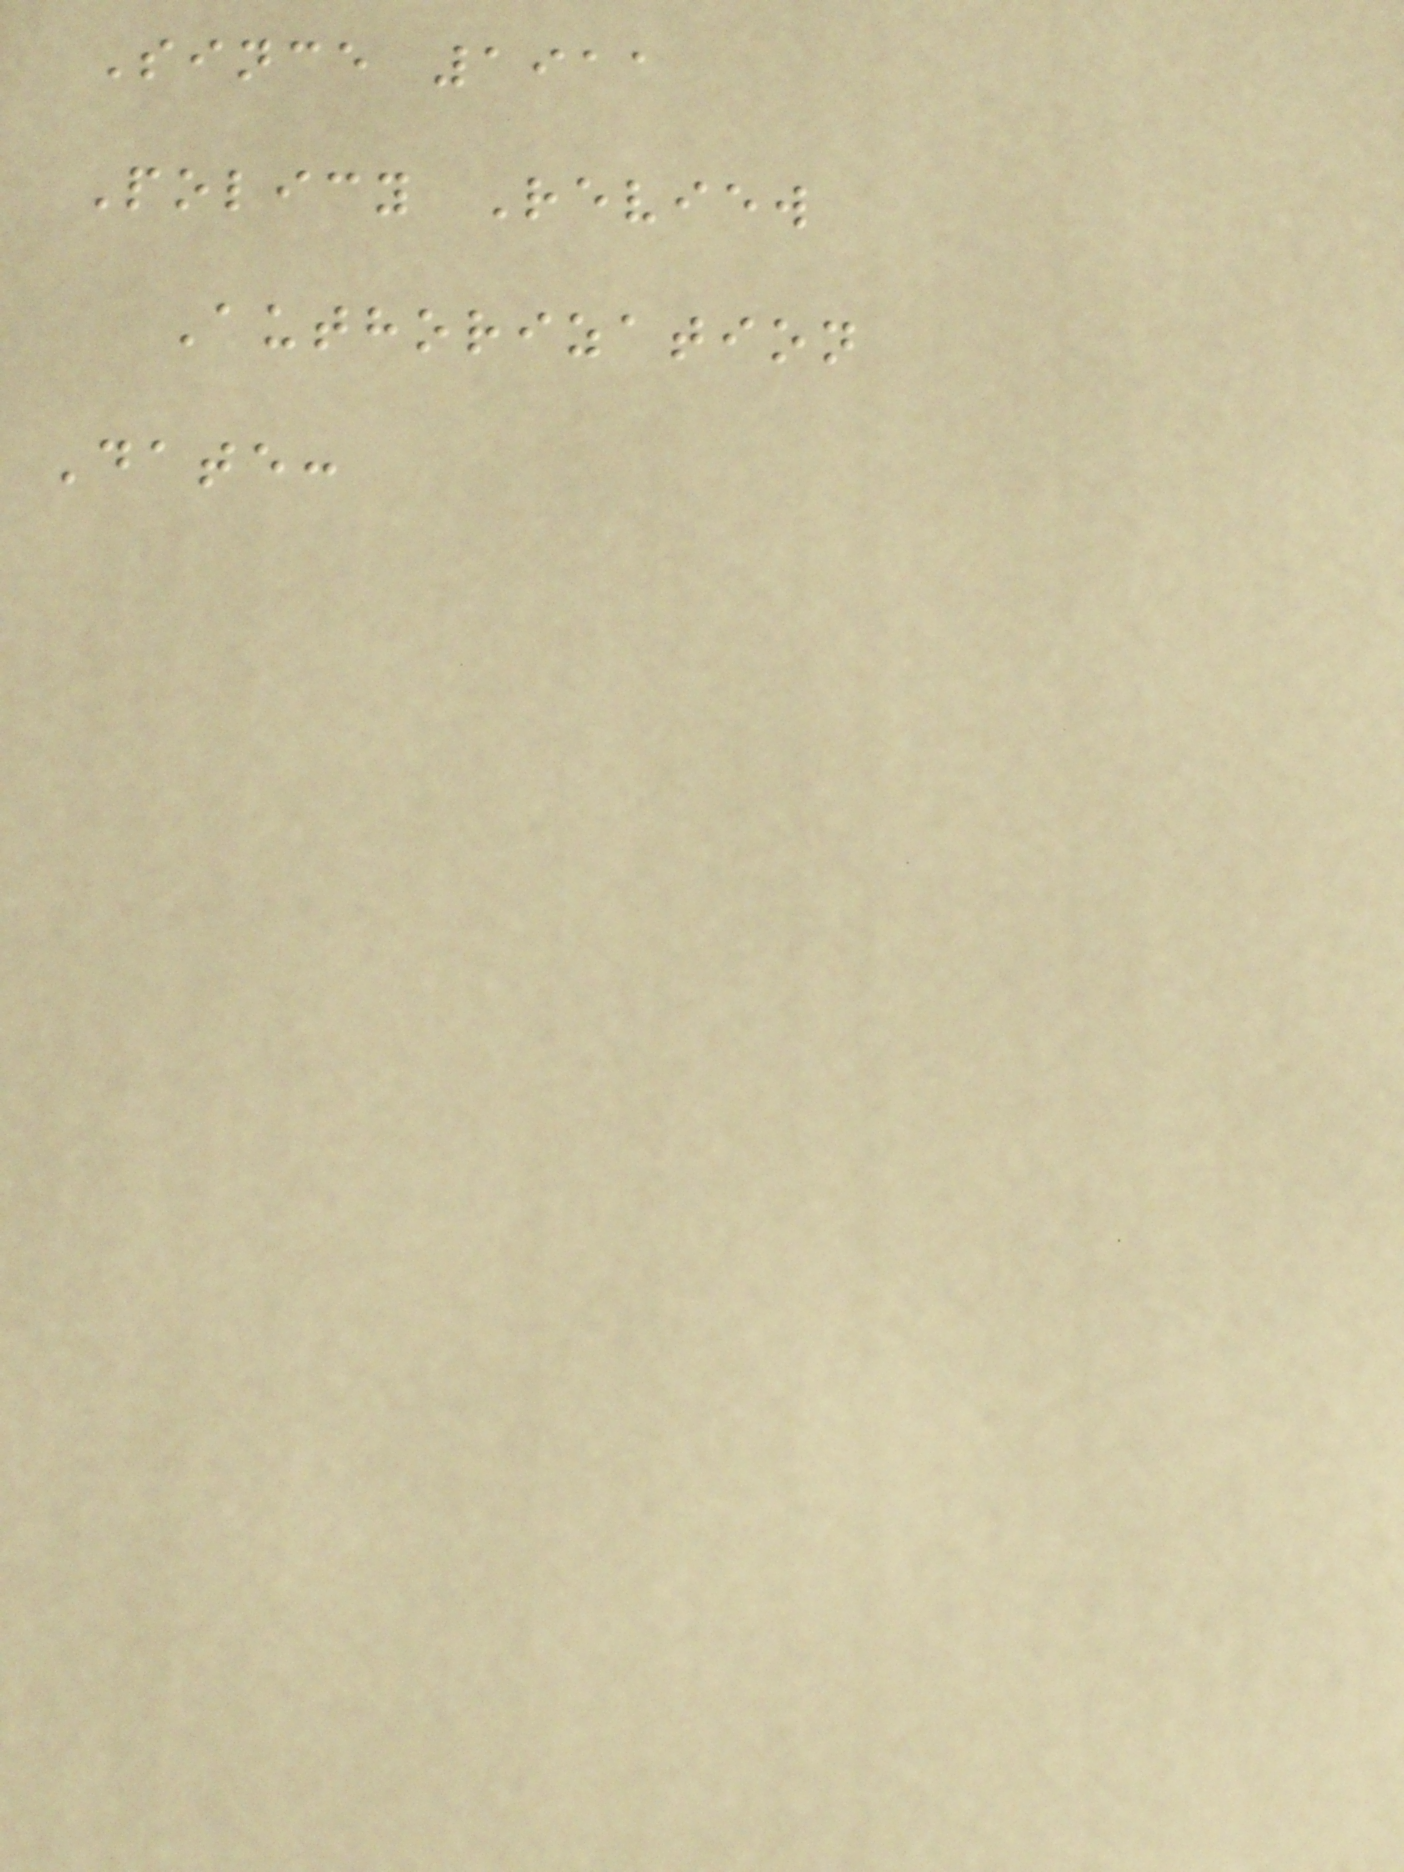Since 1911
Policy Review
Authorization
Date:
